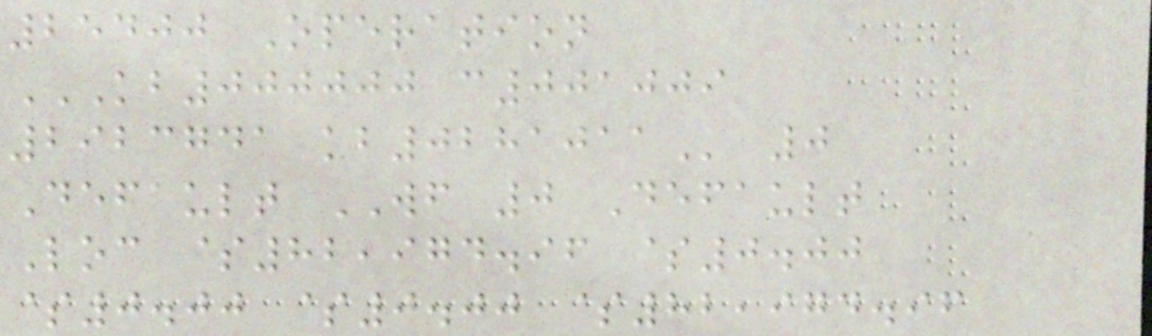25400 Operation
KB000000 C001009
2923741 KB0281011 0
Default WF 0 Default
Loc $82,974.96 $0.00
$0.00 $0.00 $82,974.96
